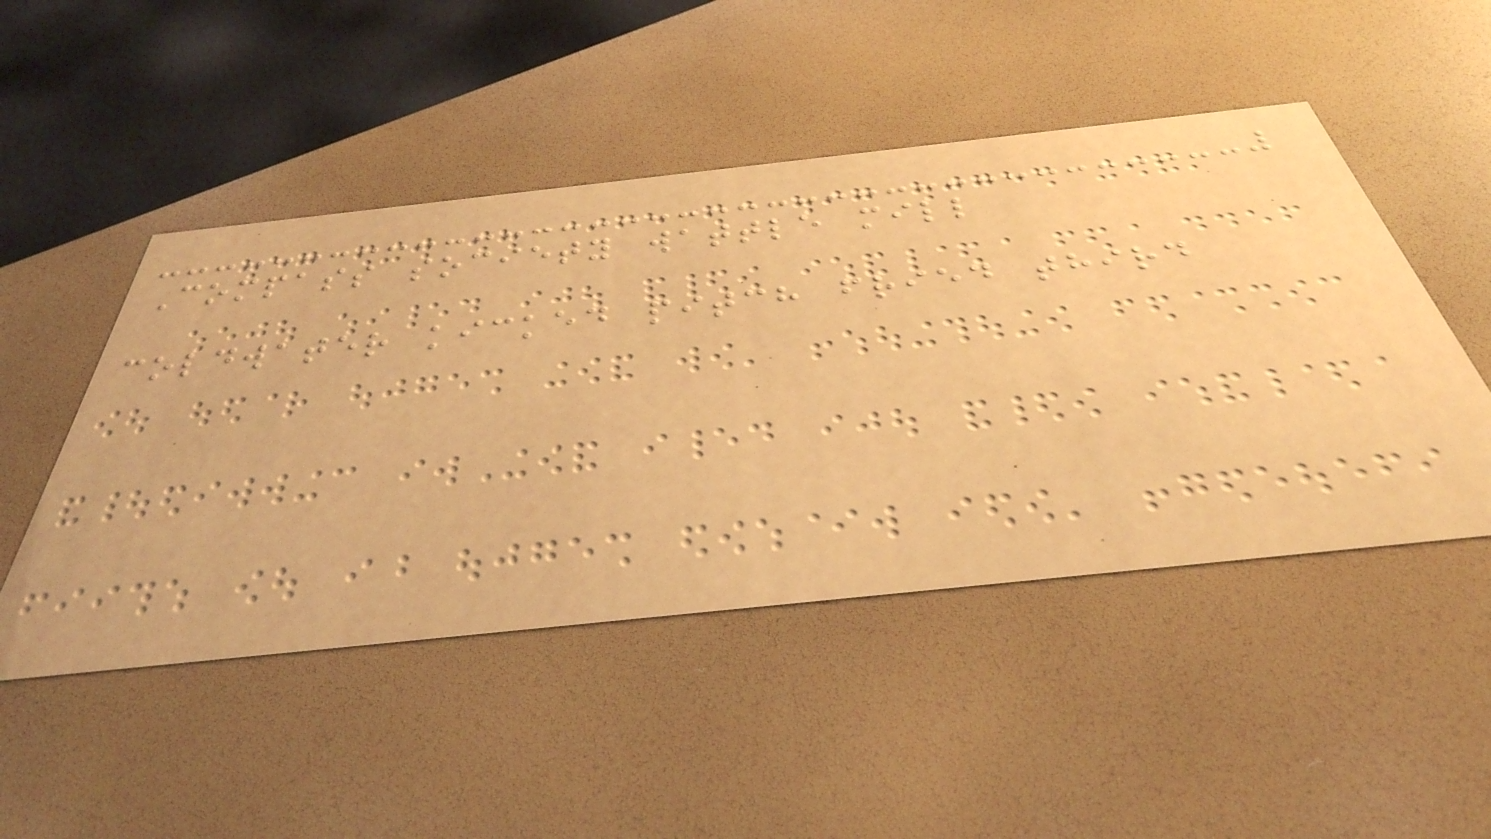Compass society wattle mill
coldwater kicked pitch fried third
